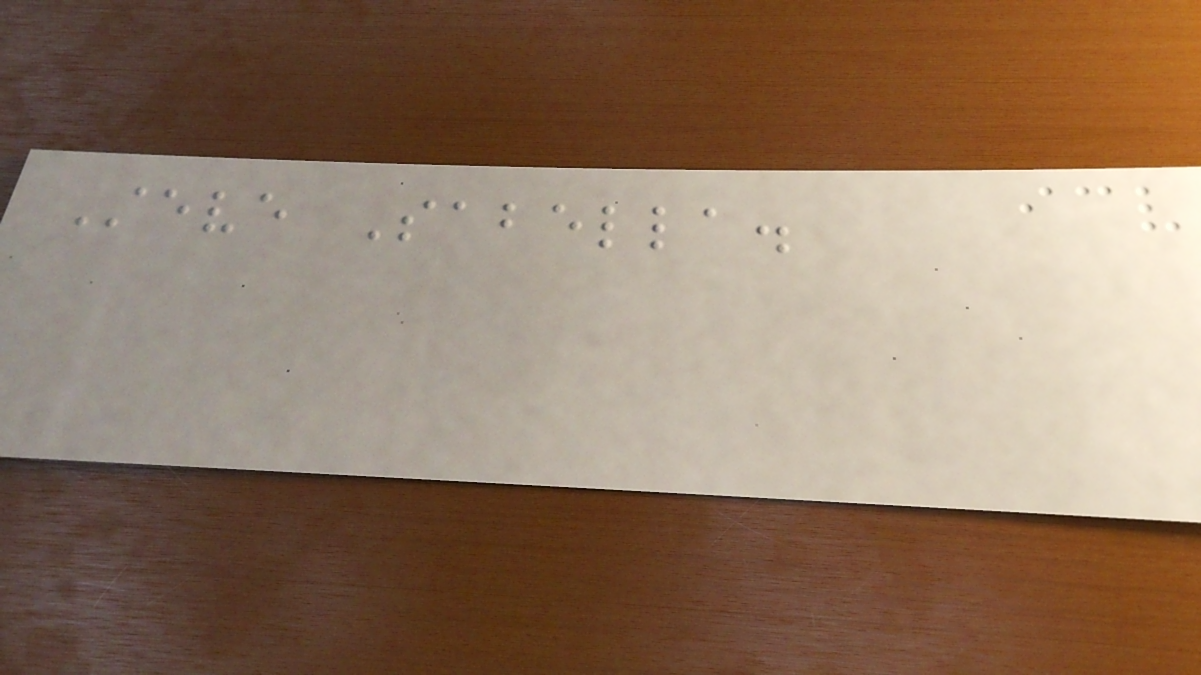Steve Sabella.
